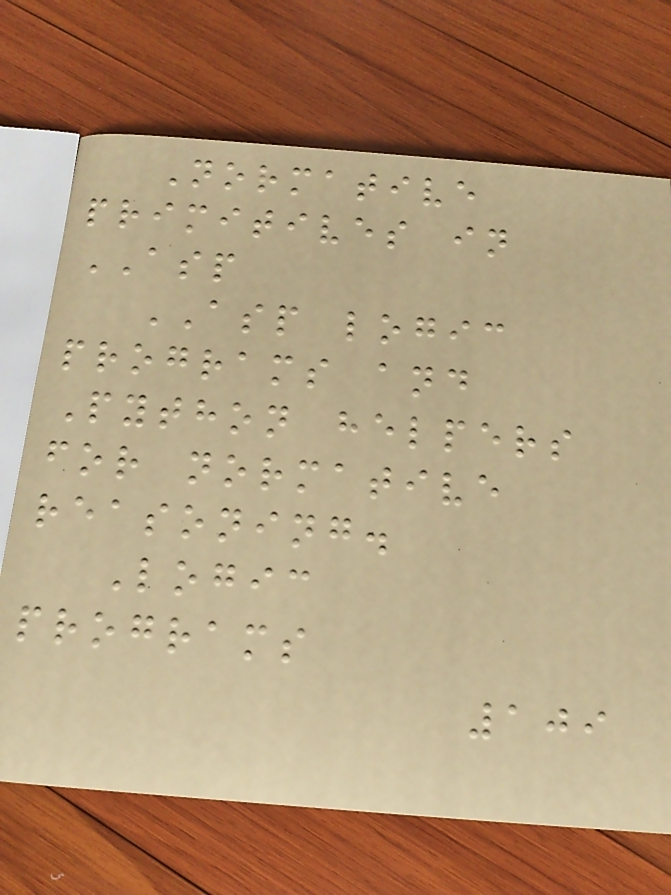Normative
primitives in
ASP
ASP logic
programs and
Python helpers
for normative
reasoning.
Logic
programs
109
